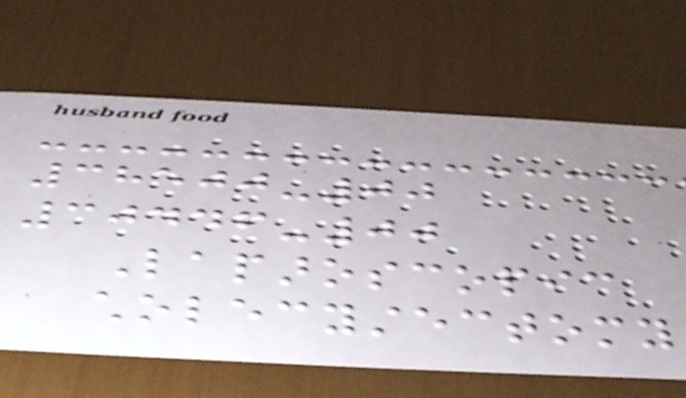38500-00
30446-00
Laparoscopic
cholecystectomy
